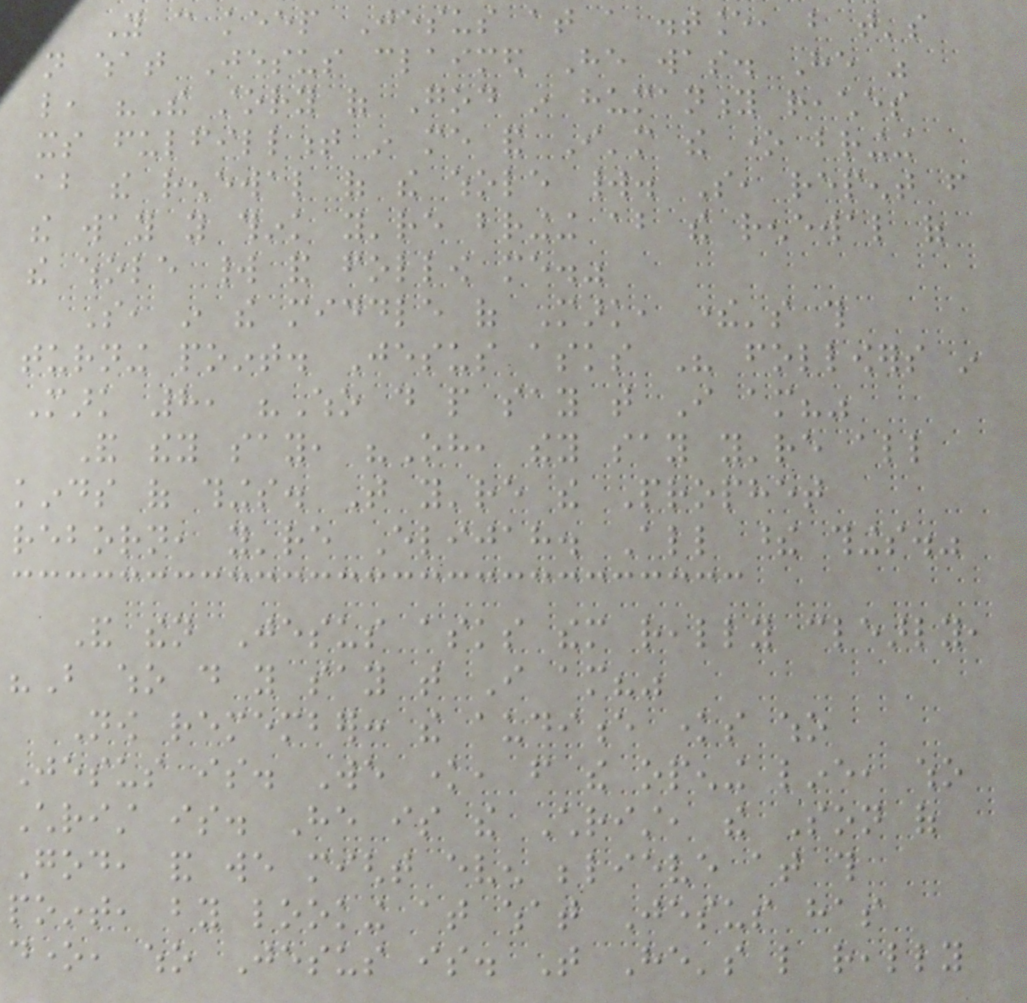You can keep Jesus at a distance, but that's
not what Jesus claimed He was. He was
like, "The story of God in humanity reaches
its fulfillment in me and I'm the one bringing
about the renewal of the whole world. So, repent from
the way you think you're bringing about the renewal of
the whole world and follow me."
So, in the middle of Mark, there's this
turning point. Jesus asks His followers in
Mark 8, "Who do people say that I am?"
And they say, "Oh, they say you're all
kinds of things. That you're the Prophet
reborn, you're Elijah. All these things."
And then Jesus asks them really clearly,
"But who do you say that I am?"
Now remember: the audience knows who
Jesus is. We know, from the opening line, who
Christ is. He is the Christ, the Son of
God, and we might even believe at this
point, by looking at what Jesus has
done, who Jesus is. That He's like really
